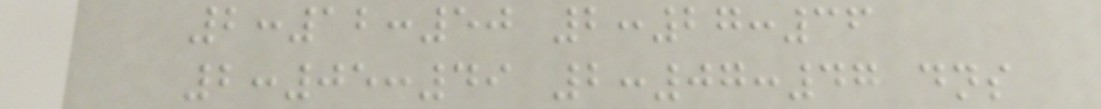2:12:50 2:27:36
2:05:49 2:07:47 dns
